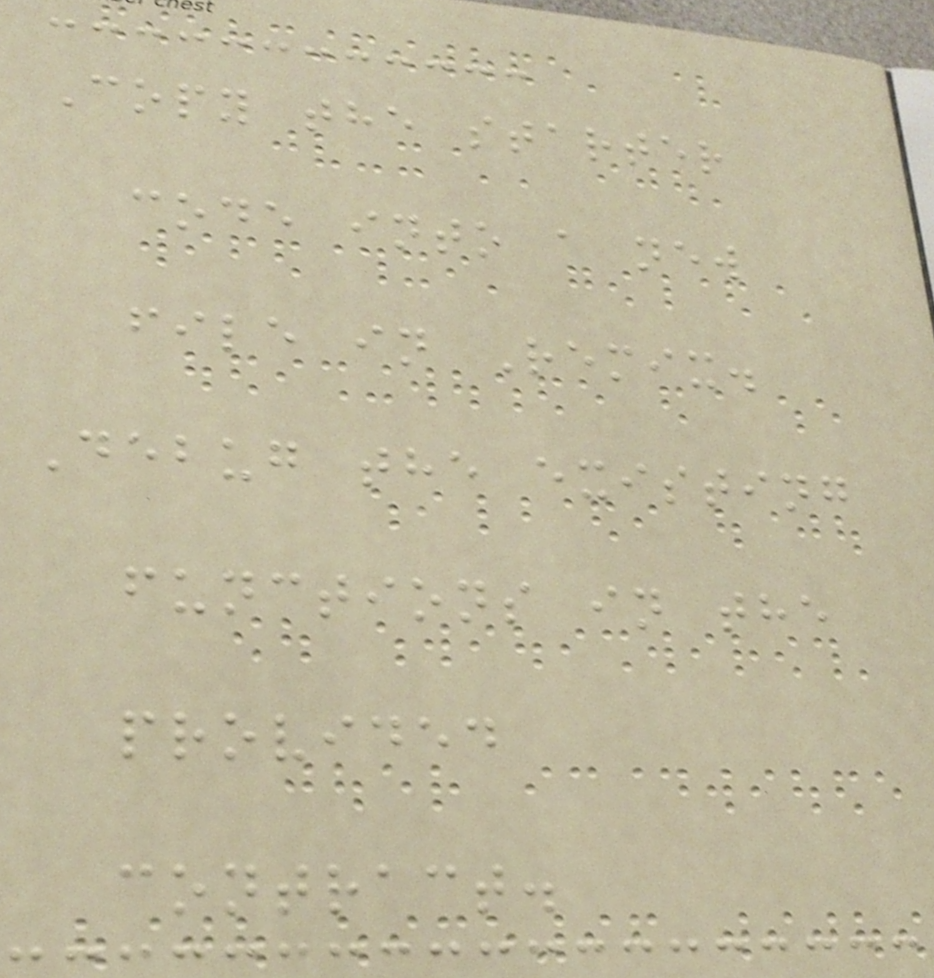Copy the starter
code into a new
file in Remix.
Debug the existing
functions in the
provided
contract.
